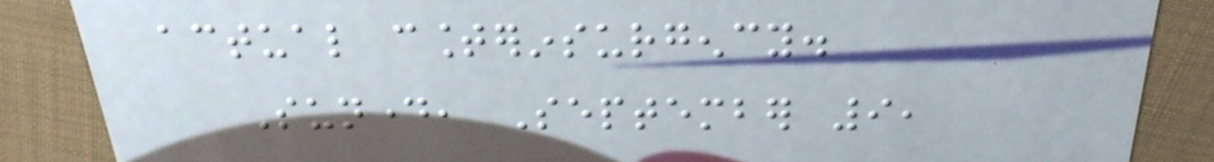actual counterinsurgency.
Sunday, September 9,
